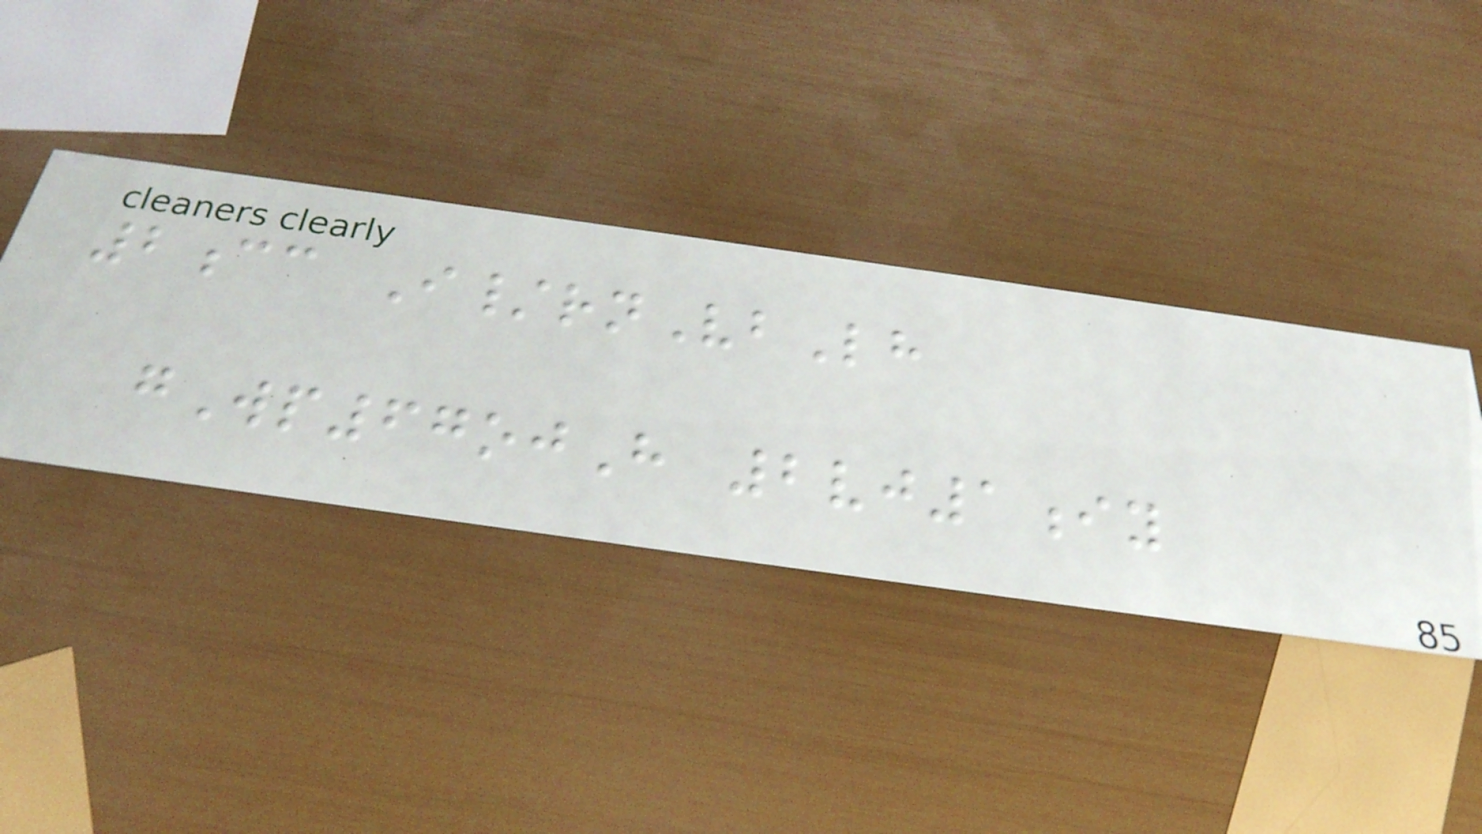2cc I/rnVbLh
gWp67ojH 2vj1iy
